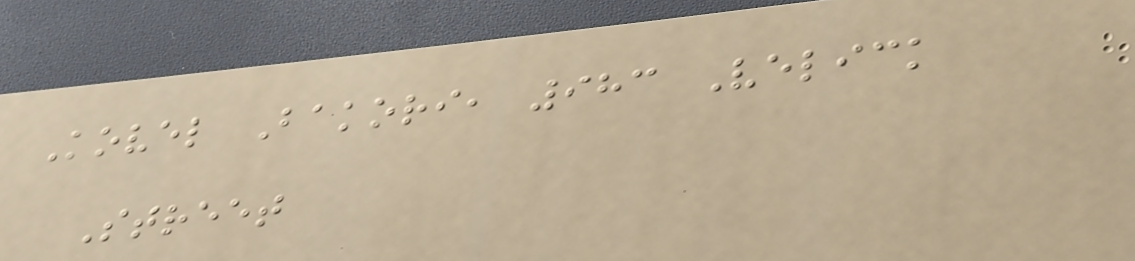Kovel Bakori, 983 Velick
Street
